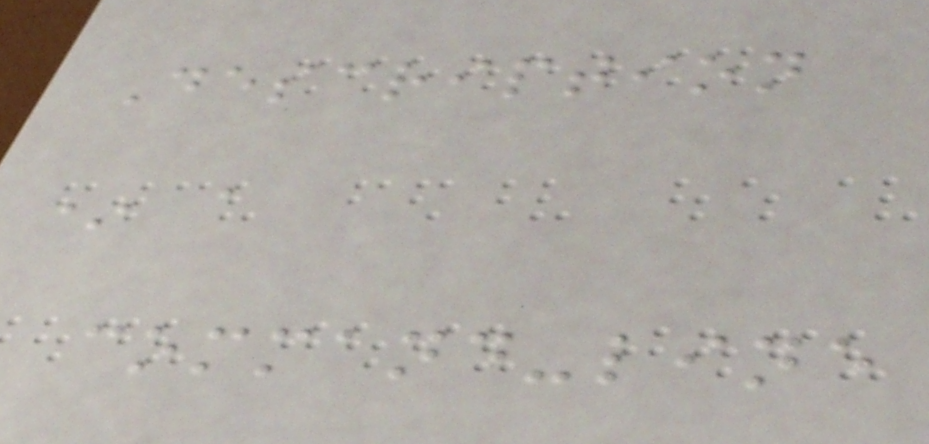Description
* a
command-line
